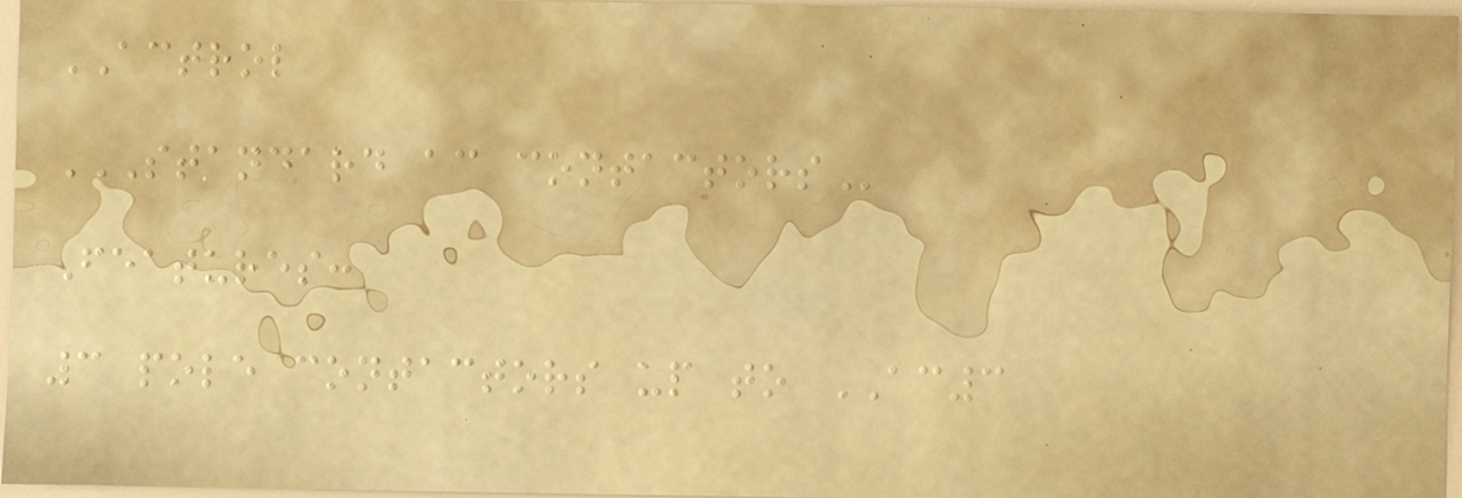ACTROL
STANDARD AC CONTACTORS
Features:
3 pole contactors up to AC3
